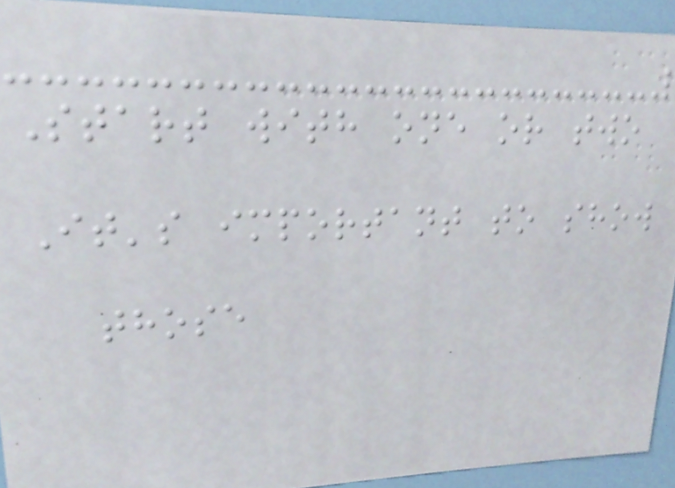Start with one or two
It's important to show
those
